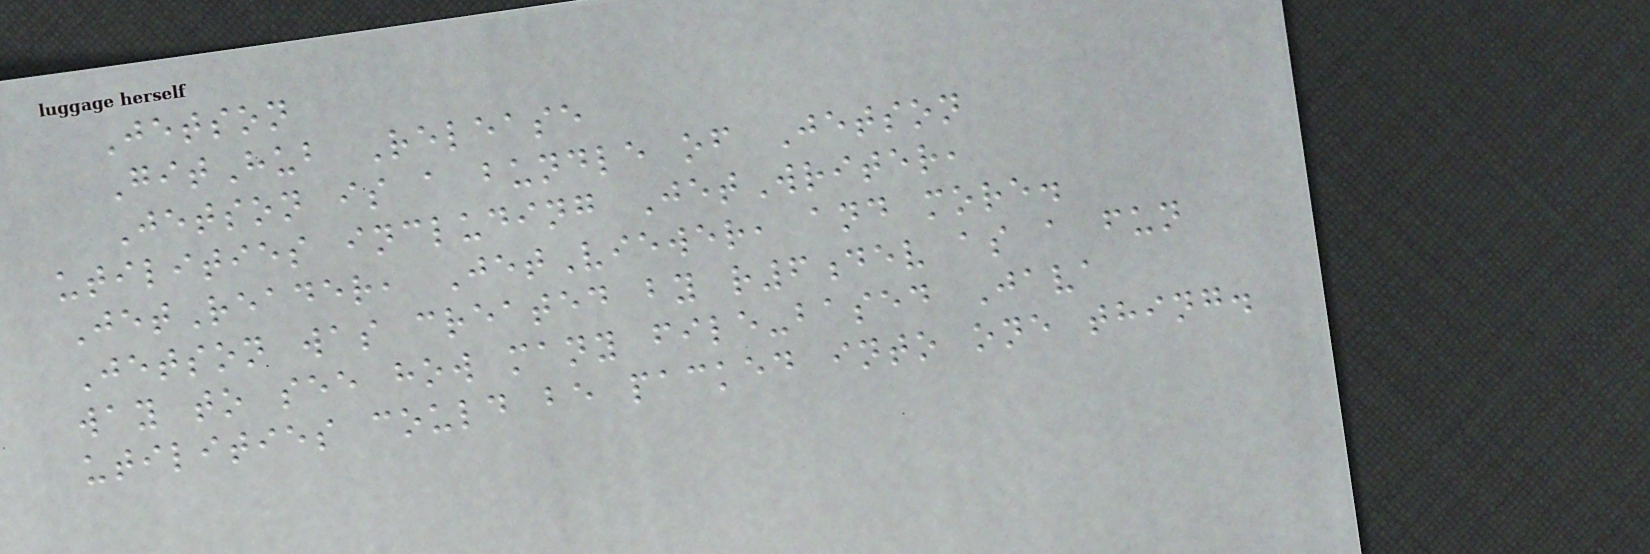Jetson
GitHub Release
Jetson is a bundle of Jetson
utilities including JetWriter,
JetReader, JetViewer, and more.
Jetson was created by r6dev as a fun
way to see how many file-based Java
utilities could be packed into one thing.
